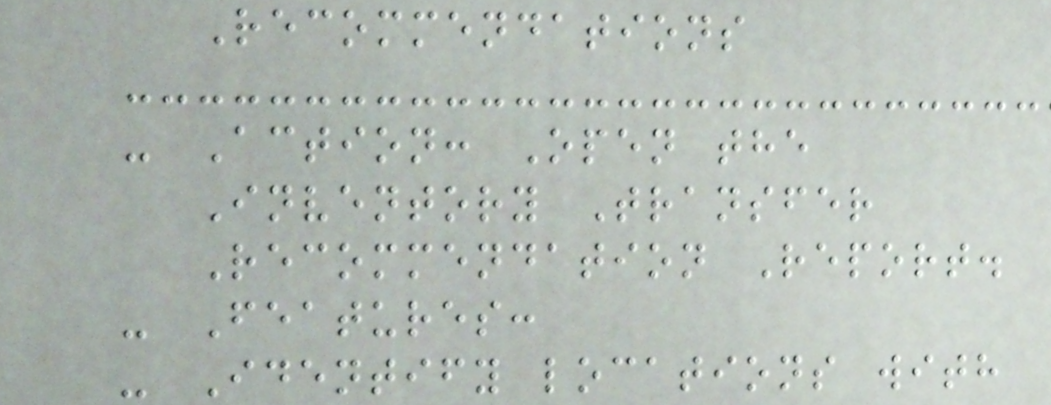Recommendations
- Action: Open the
Inventory Transfer
Recommendation Report.
- Features:
- Identify locations with
